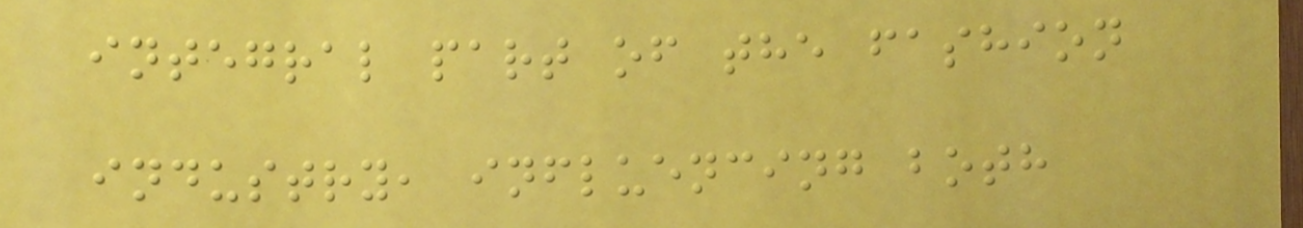integral part of the fashion
industry, influencing both
